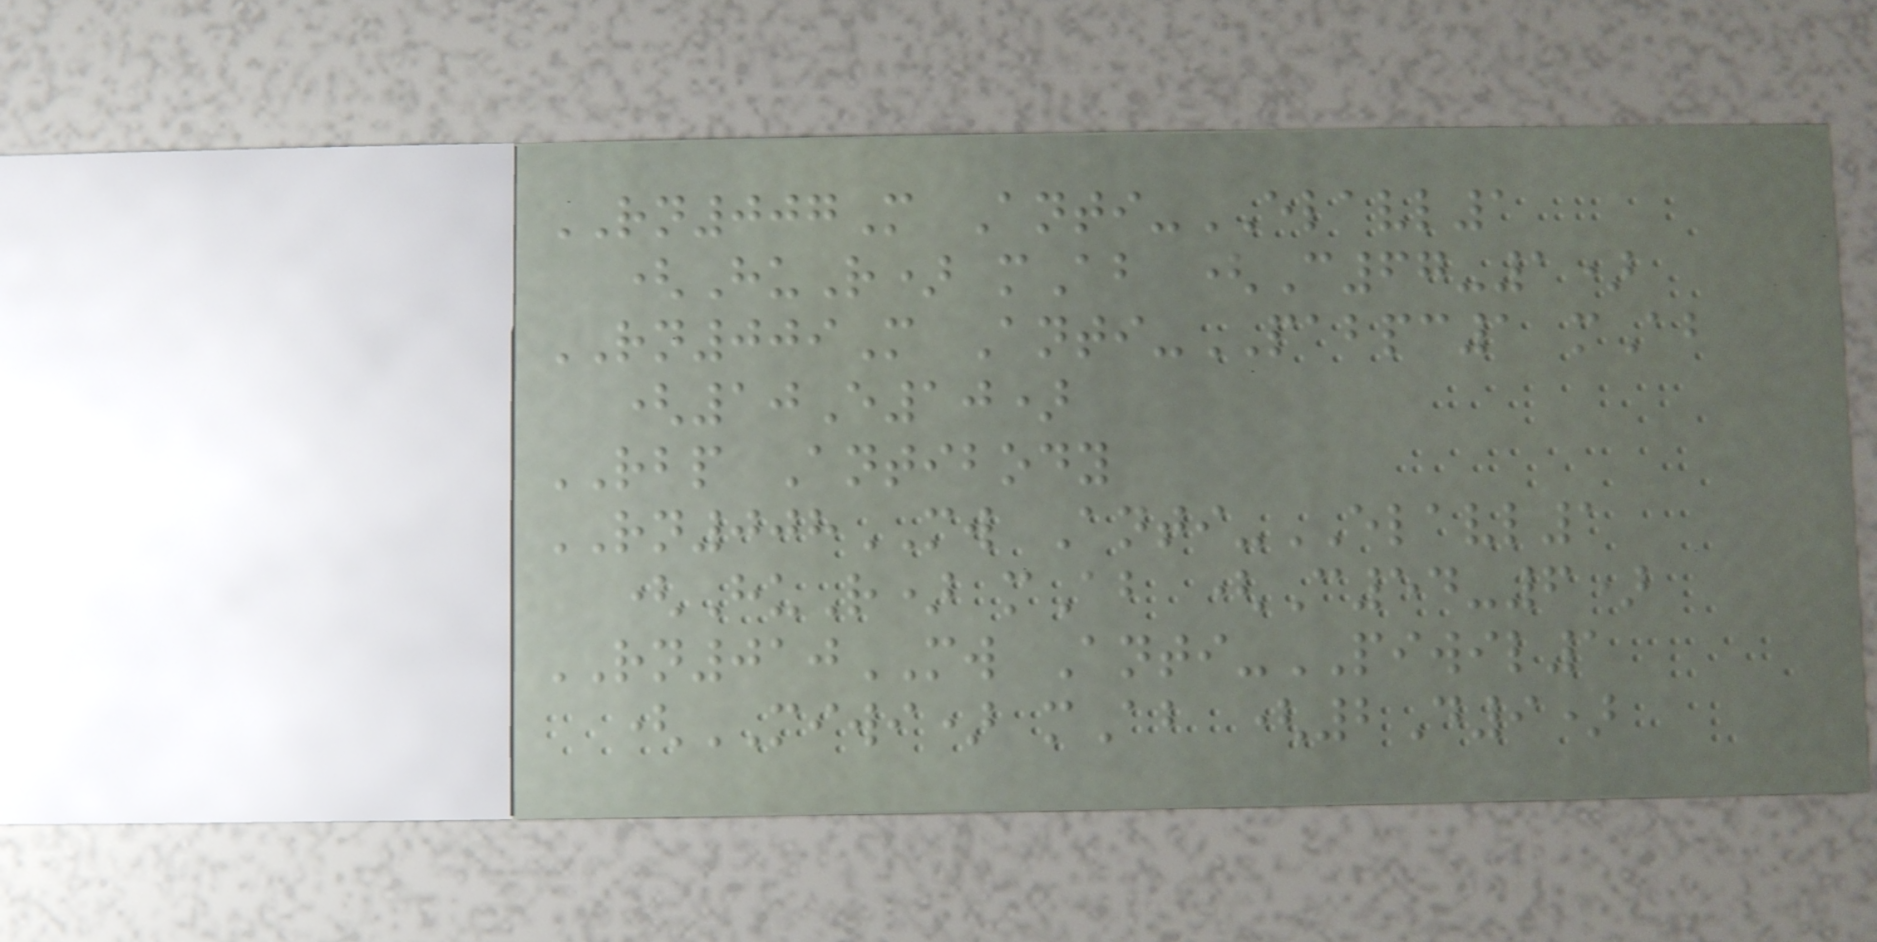RN007M Anti-ELAVL1
(HuR) mAb (C67-1)
RN009M Anti-PABPC1 mAb
(10E10)
RBP Antibody
RN008MW Anti-ELAVL1
(HuR) mAb (C54-6)
RN010MW Anti-PIWIL1
(MIWI) mAb (2D9)
